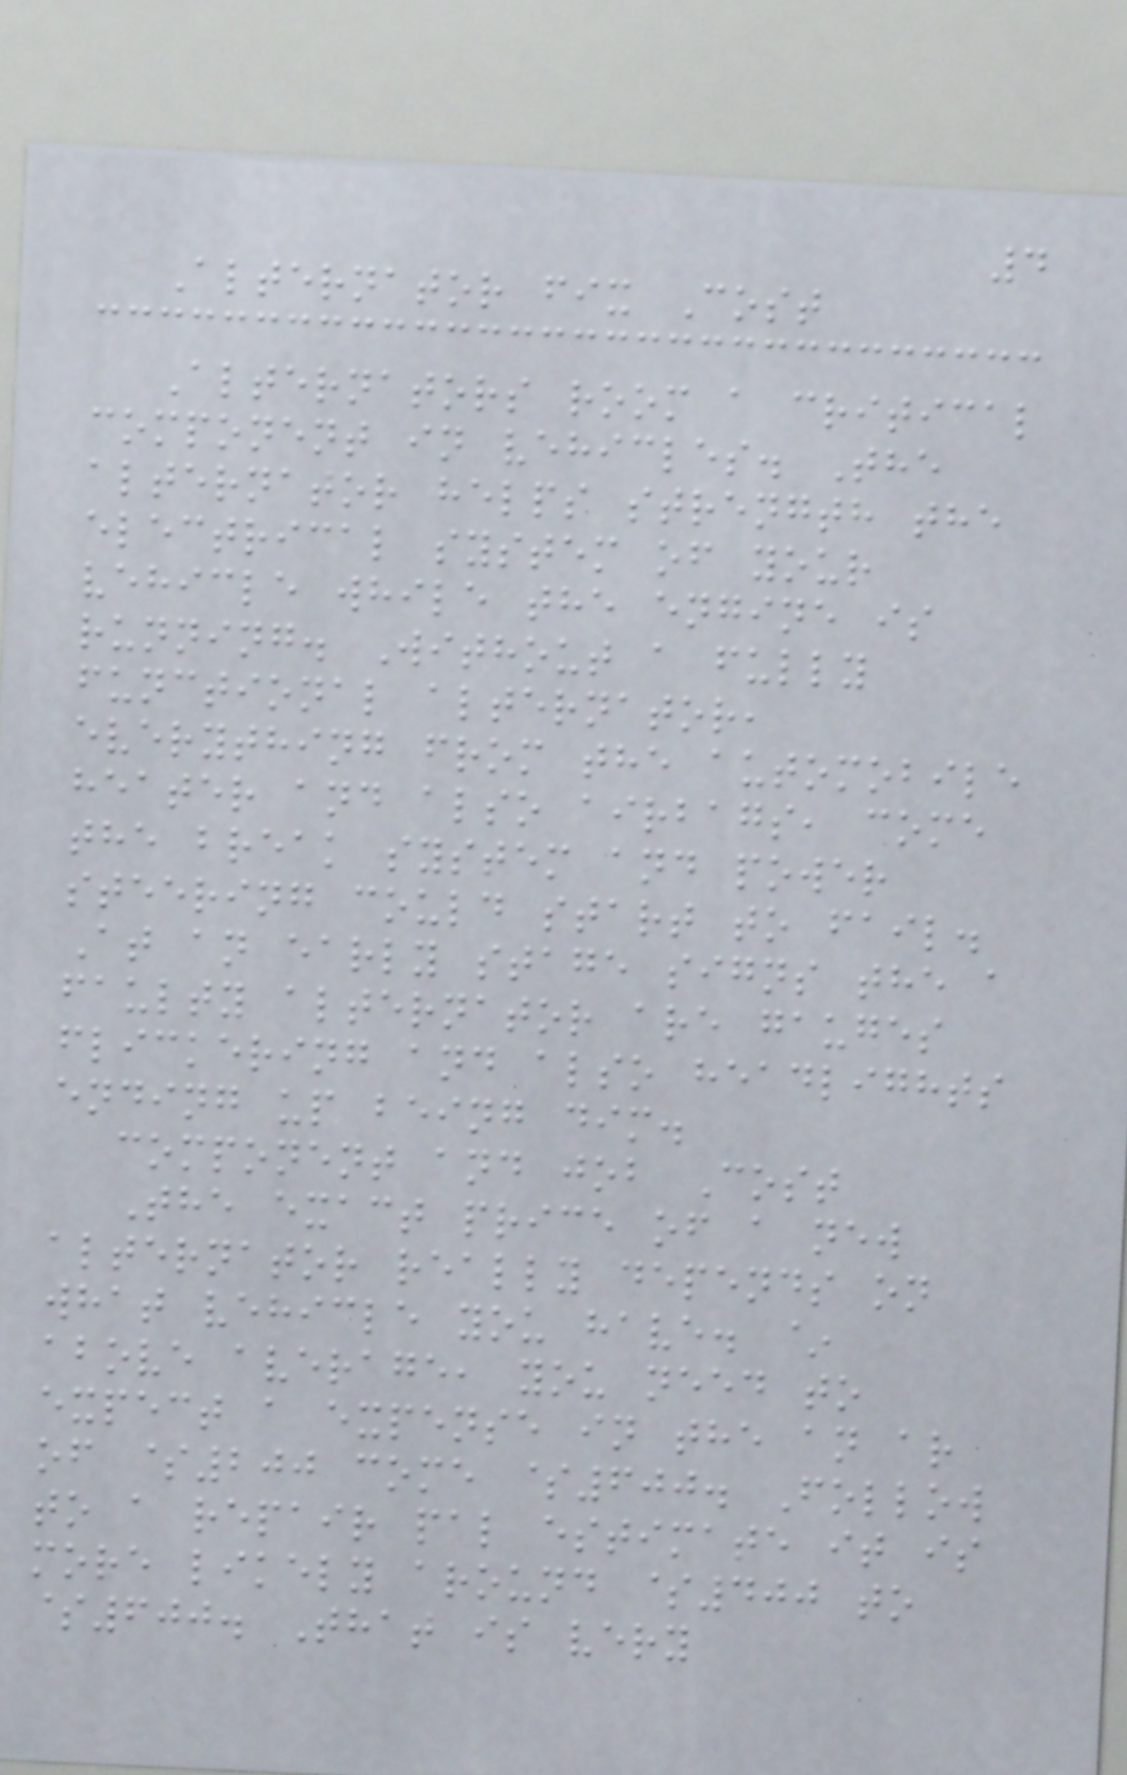4
Alternator fix Cost
Alternators room a critical
component in vehicles. The
alternator helps strength the
electrical system of your
vehicle while the engine is
running. Without a fully
functional alternator,
everything from the automobile
heater and also airbags, come
the break system and power
steering could start to fail.
At an early stage signs the a
faulty alternator are gauges
flickering and also headlights
ending up being dim.
component and job Cost
The exact price of a new
alternator really depends on
what vehicle you have. ~
above average, you need to
expect a expense in the an ar
of $200 come $600. Follow
to a repair pal estimate it is
more likely around $400 to
$600. That is very
